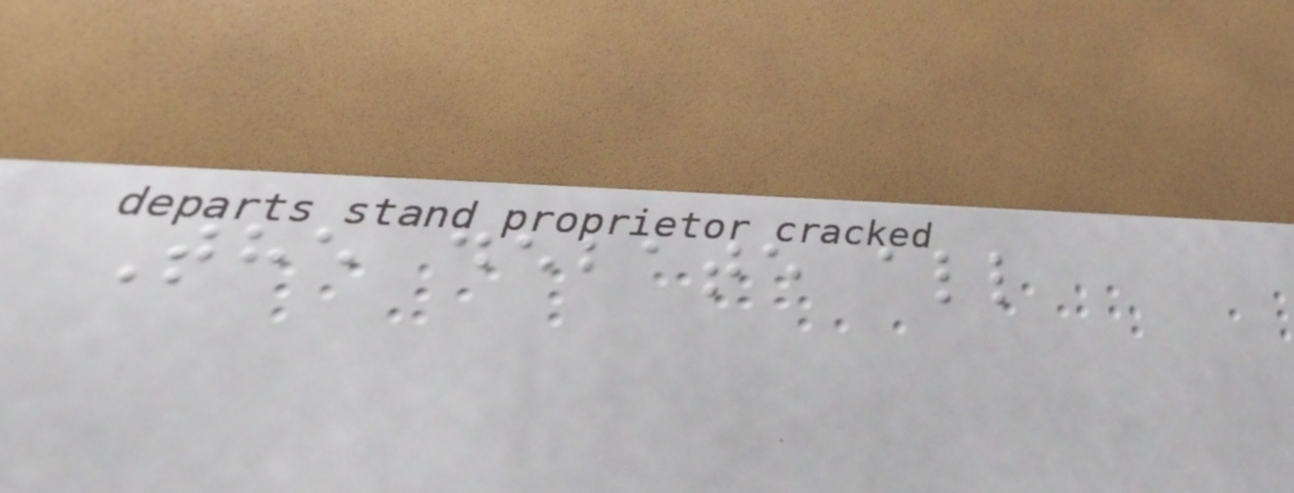The debate all
